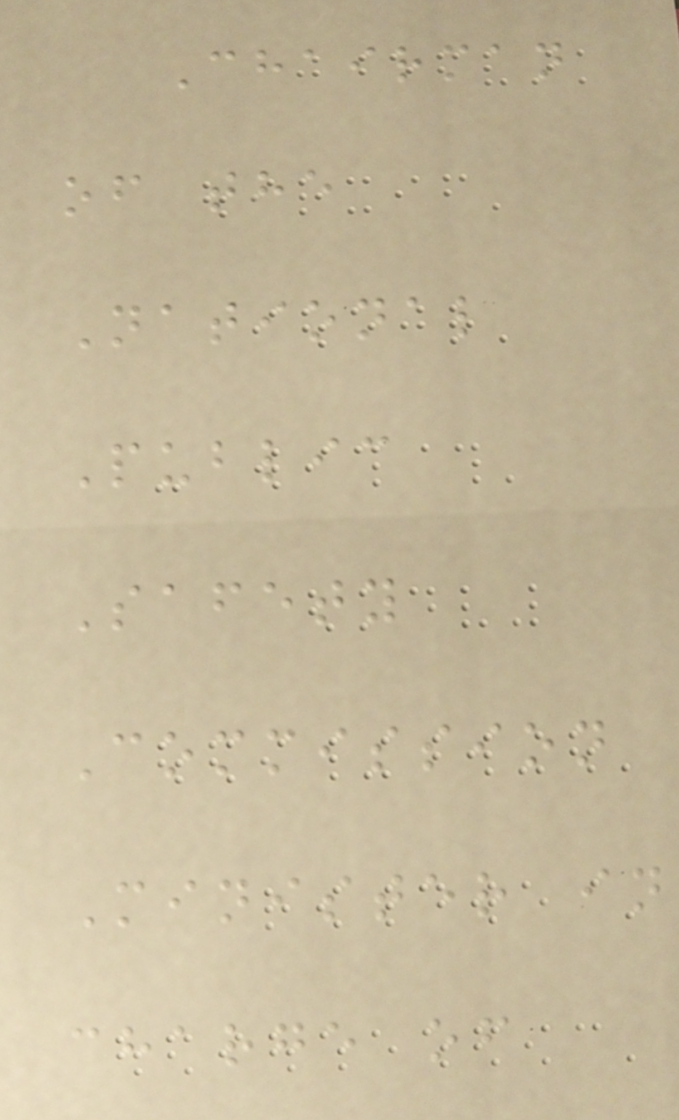Chairman
of the
National
Public
Safety
Commission
Minister in
charge of
